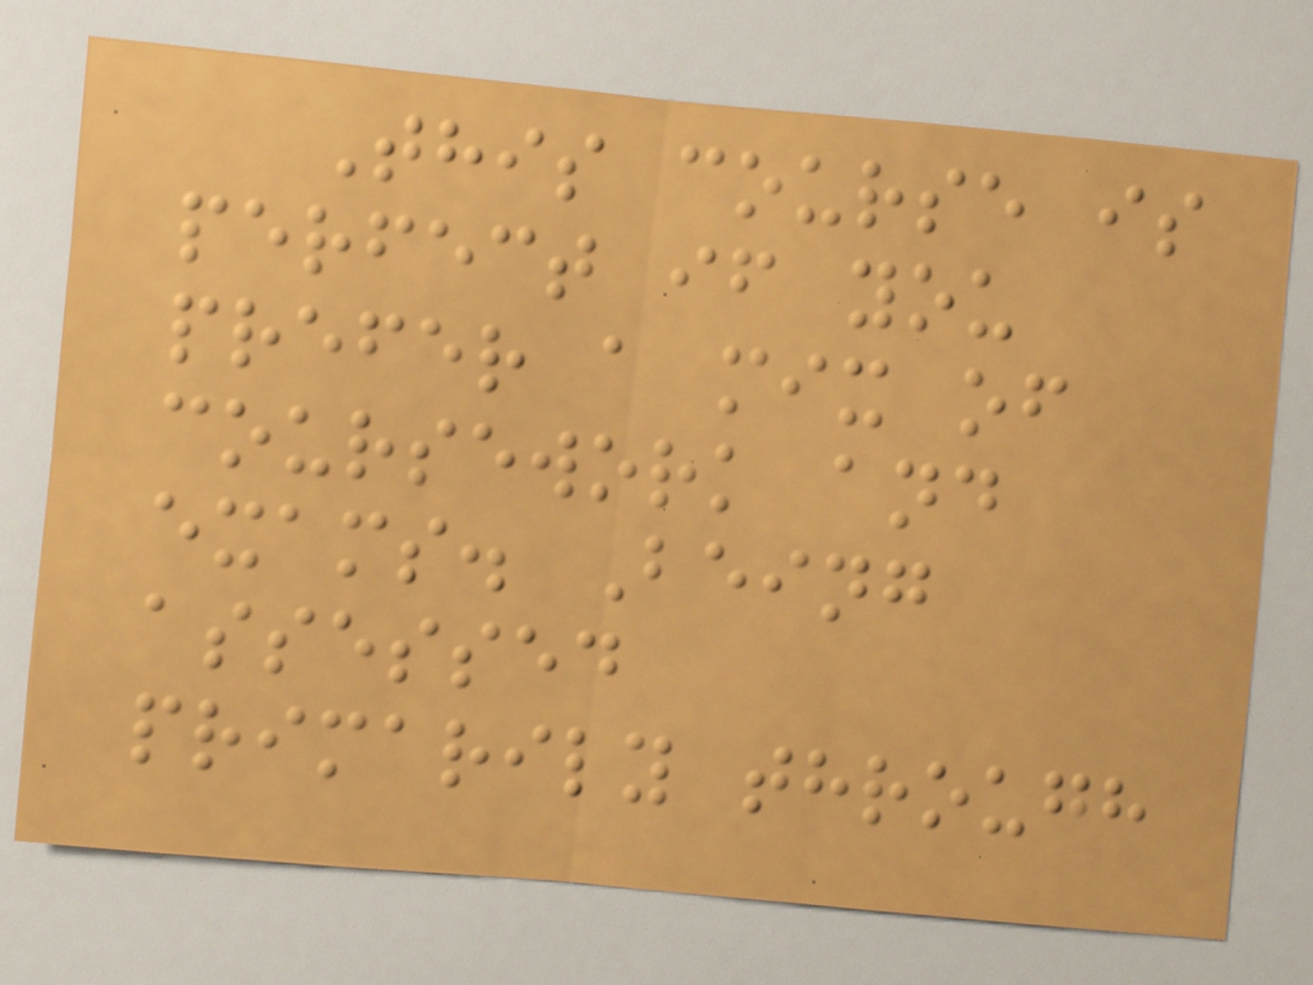This course is
perfect if you
prefer a mix of
coursework and
exams. Being
assessed
primarily through
